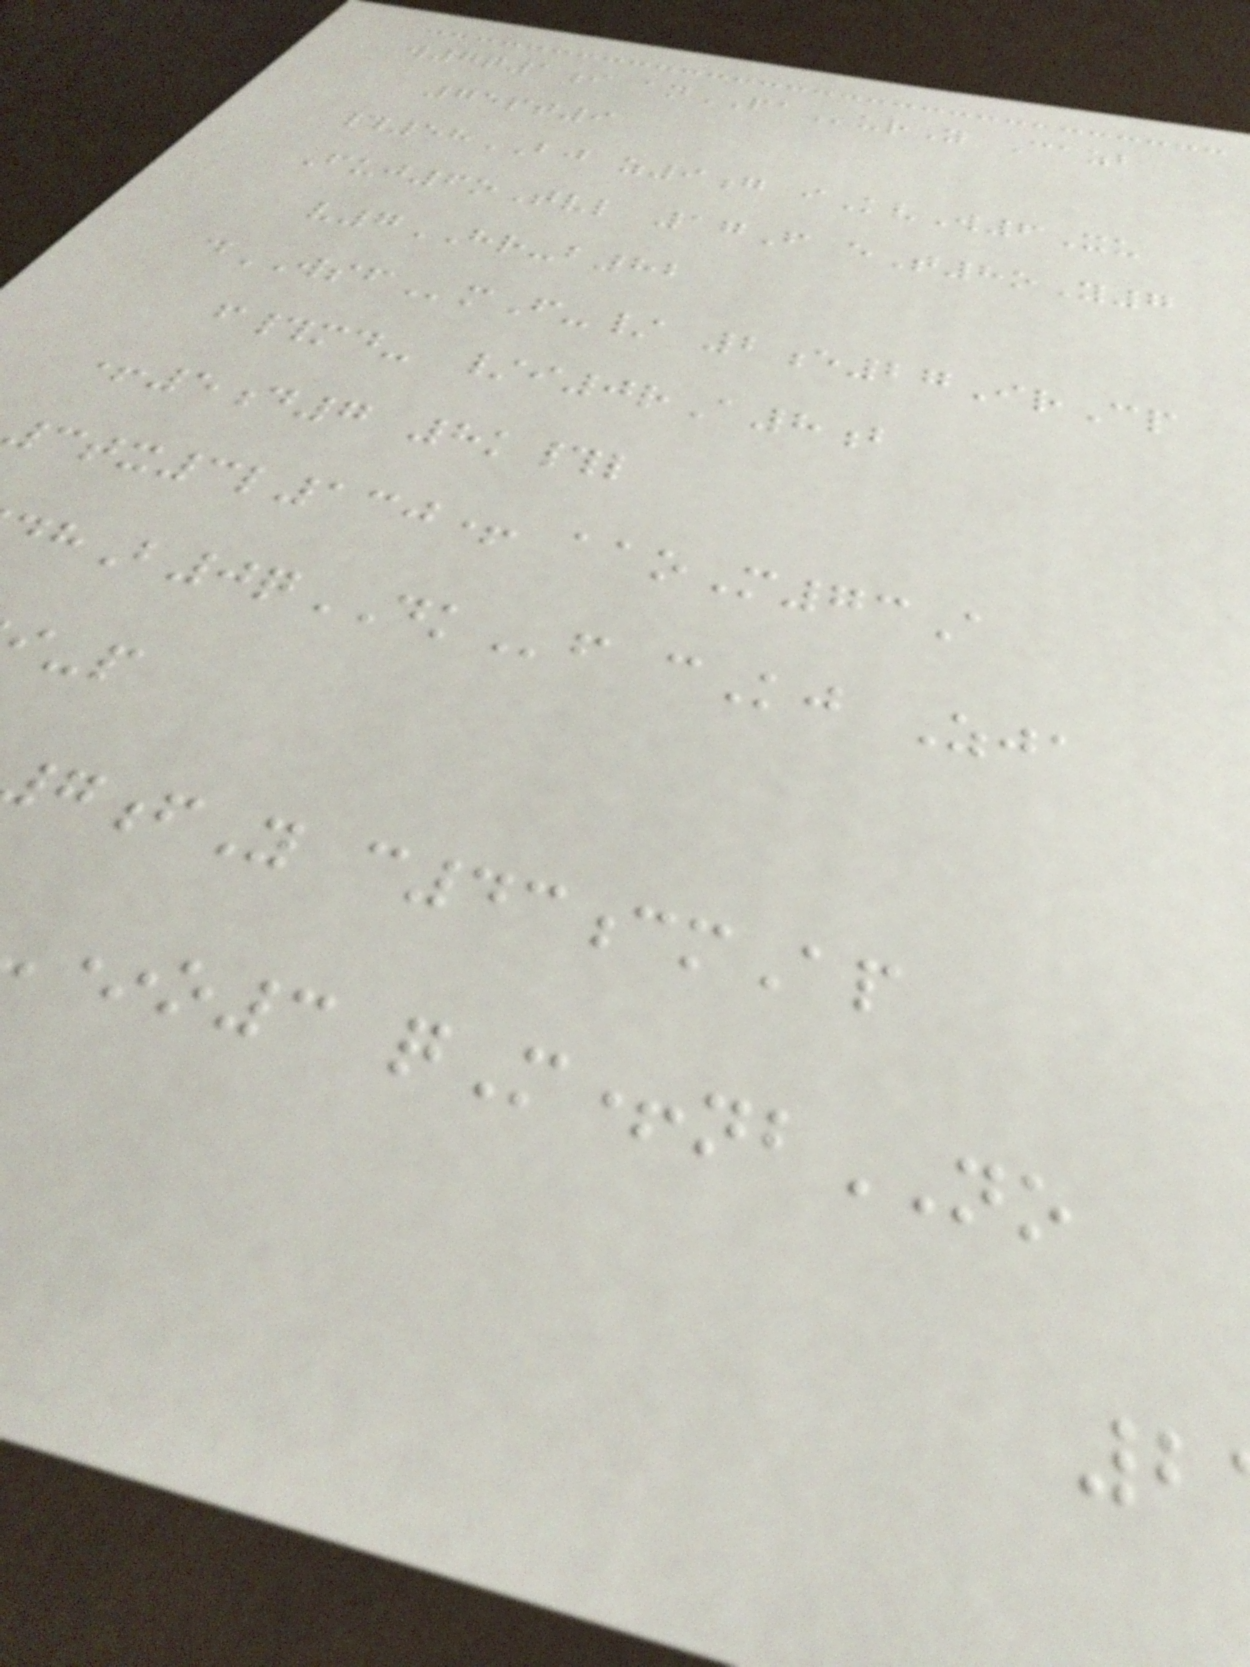w7q1i anPAurY Cazb
75pt9
#58BJ z9g iKvW6Xu
Fuj6oTvl 17F eT8oY7
v7HR-b82
dWSFmF-/ 2e27IrCp
f#md- /i0rA8b
+5d7 8k#l
3tx3l130+ aaoM73A
B0qDKf cKj Zja
fY c43cmAp
*o3 qM+nbNO
